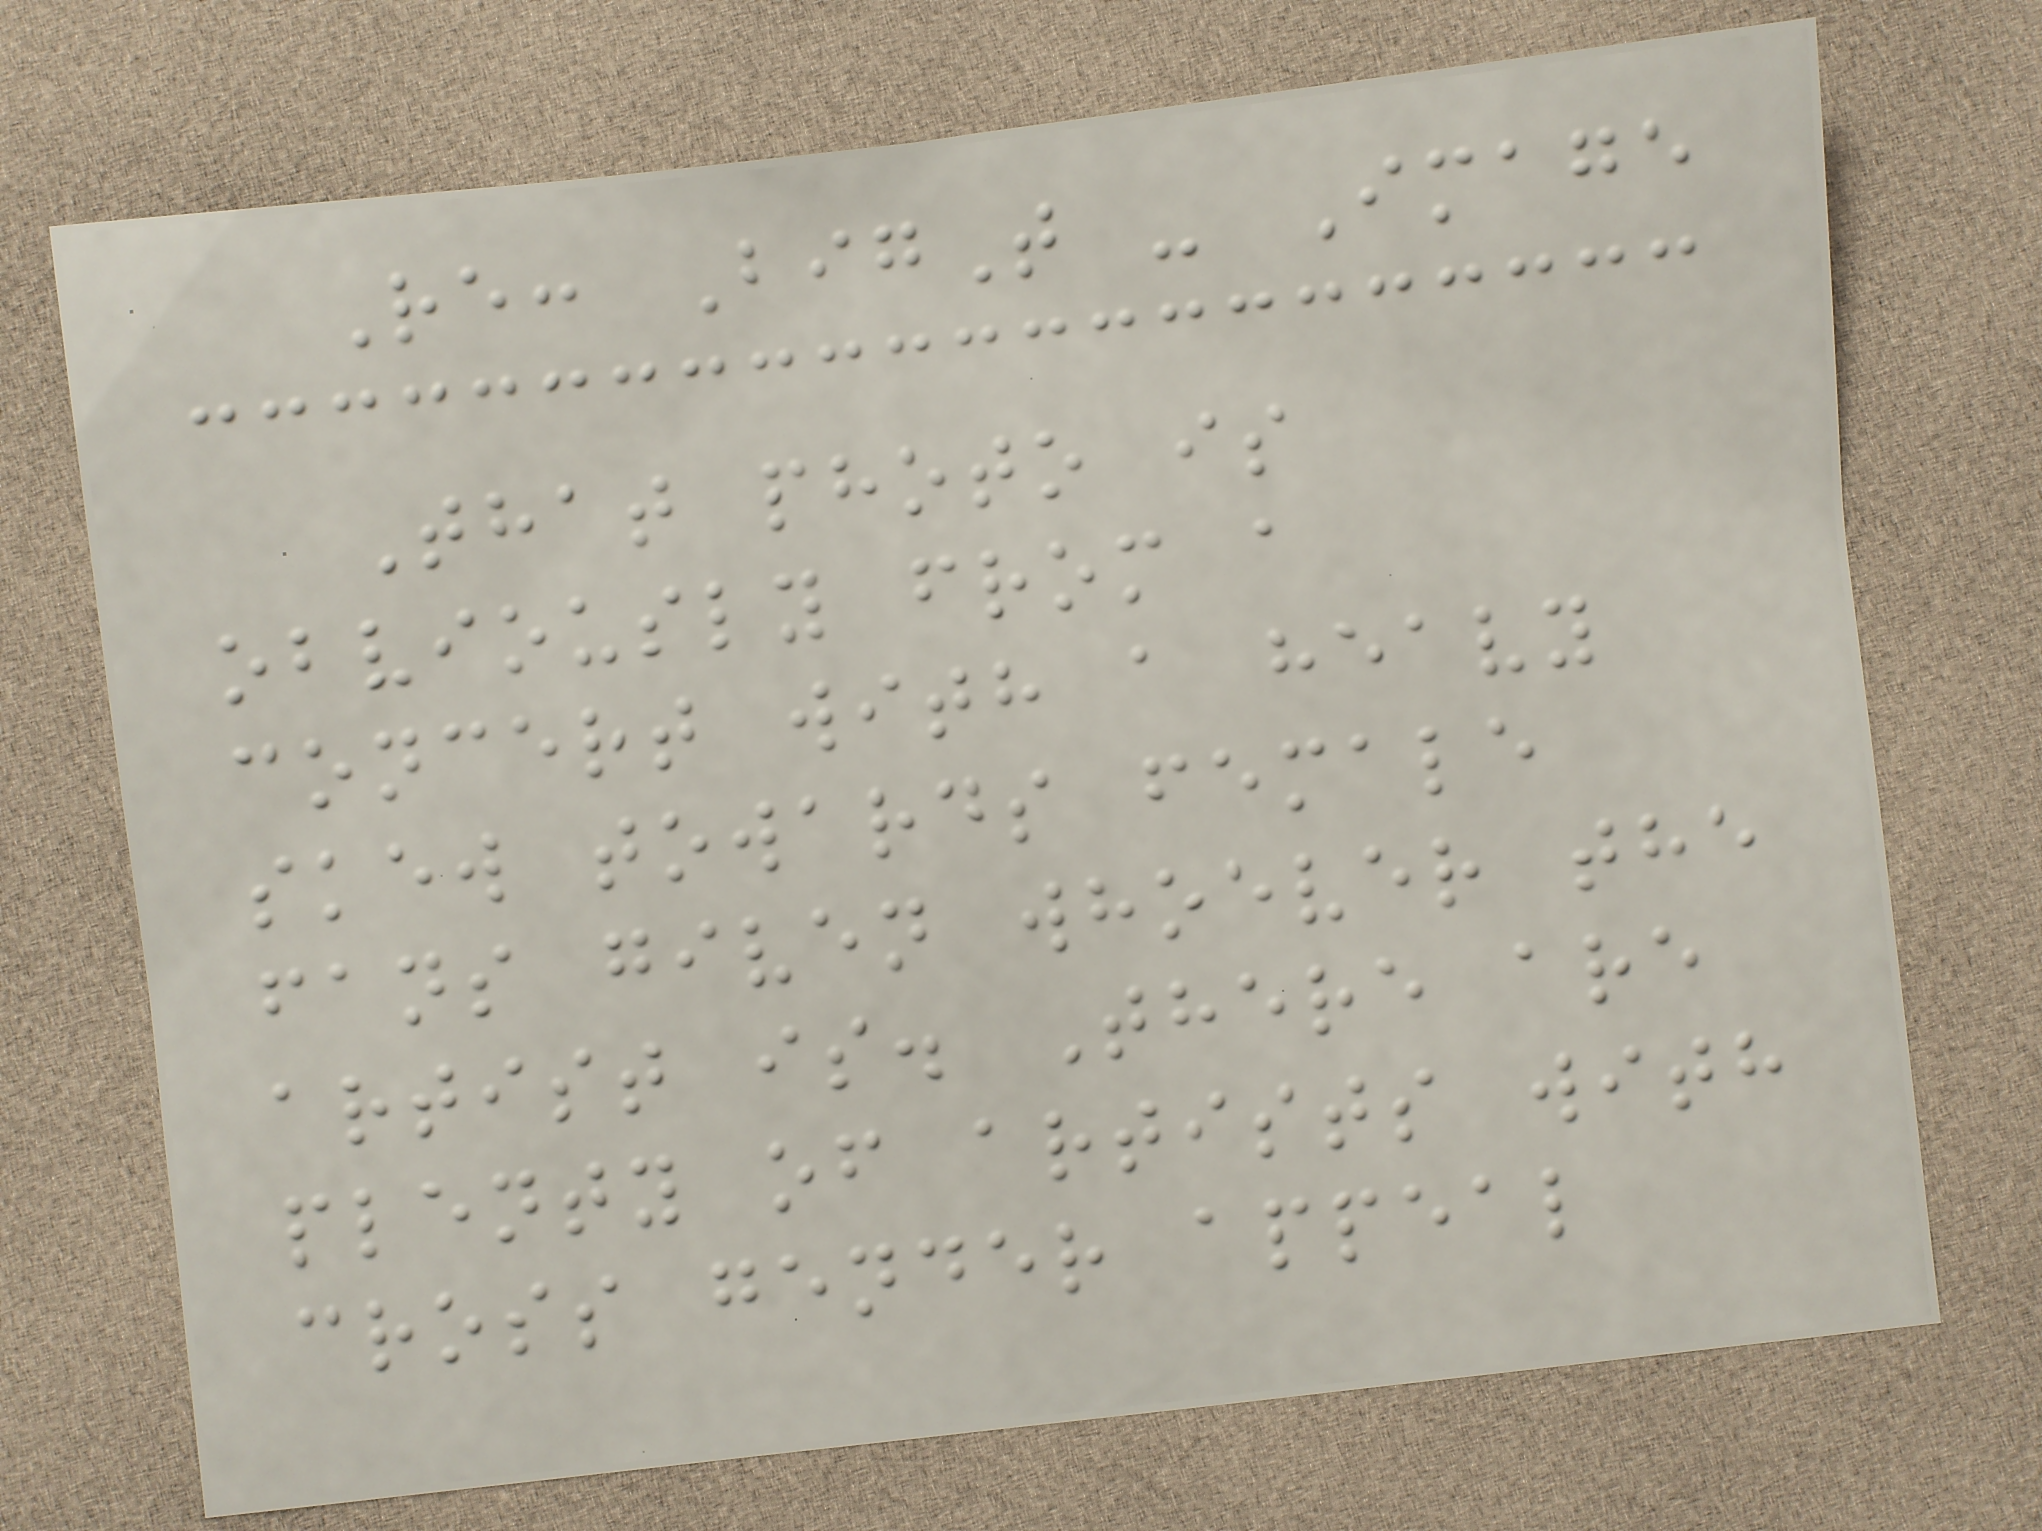Re: BigT - Image
That photo is
obviously from a
concert with a heavy
skew towards female
fans given whoever the
artist is. There are
plenty of artists with
cross gender appeal
